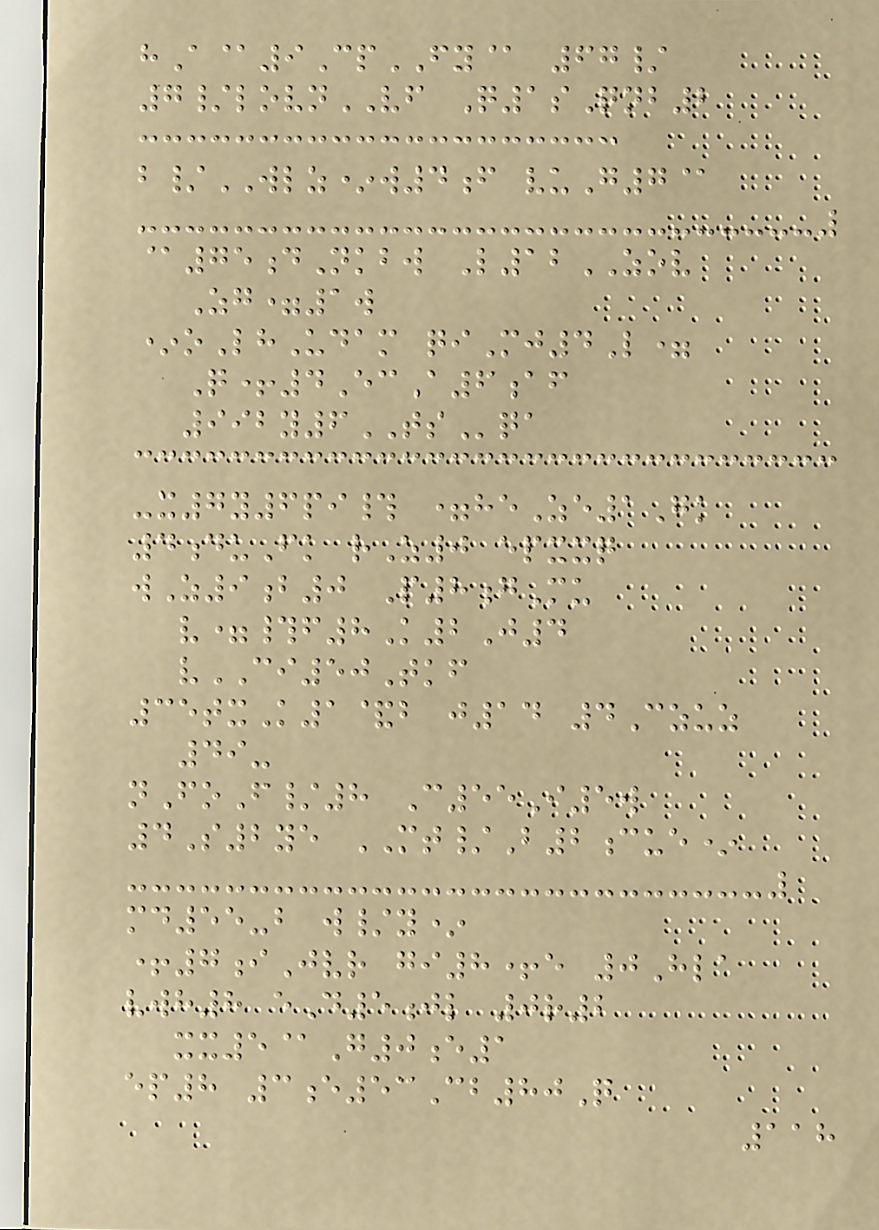hA@9CpFY@ 67/
7/lovnVF Q1sQnb2
b/WLZ*w4f vuG7@
@75dNkbw L12ZOV
Zg=1w
*oLhUdam qiMj4L=
Q+4EcA6af
992y6TSqa
-x7y6pi# =heZe1Gk
4duFk rZ0 epxxq
wZ9b0 P8gMu
v=#f8K2J4
vCI50Tkf
35txK1&b j14 4Czuz
49-
nFoF/8 C55I5w
4S2ye MT/B2cue*
md55-b w/y*
+7iJvr gi8+e 0Hla
vwh8 eD5jl 0r2
xx5@G0e1
ep8 3e53Cb80Q
118
